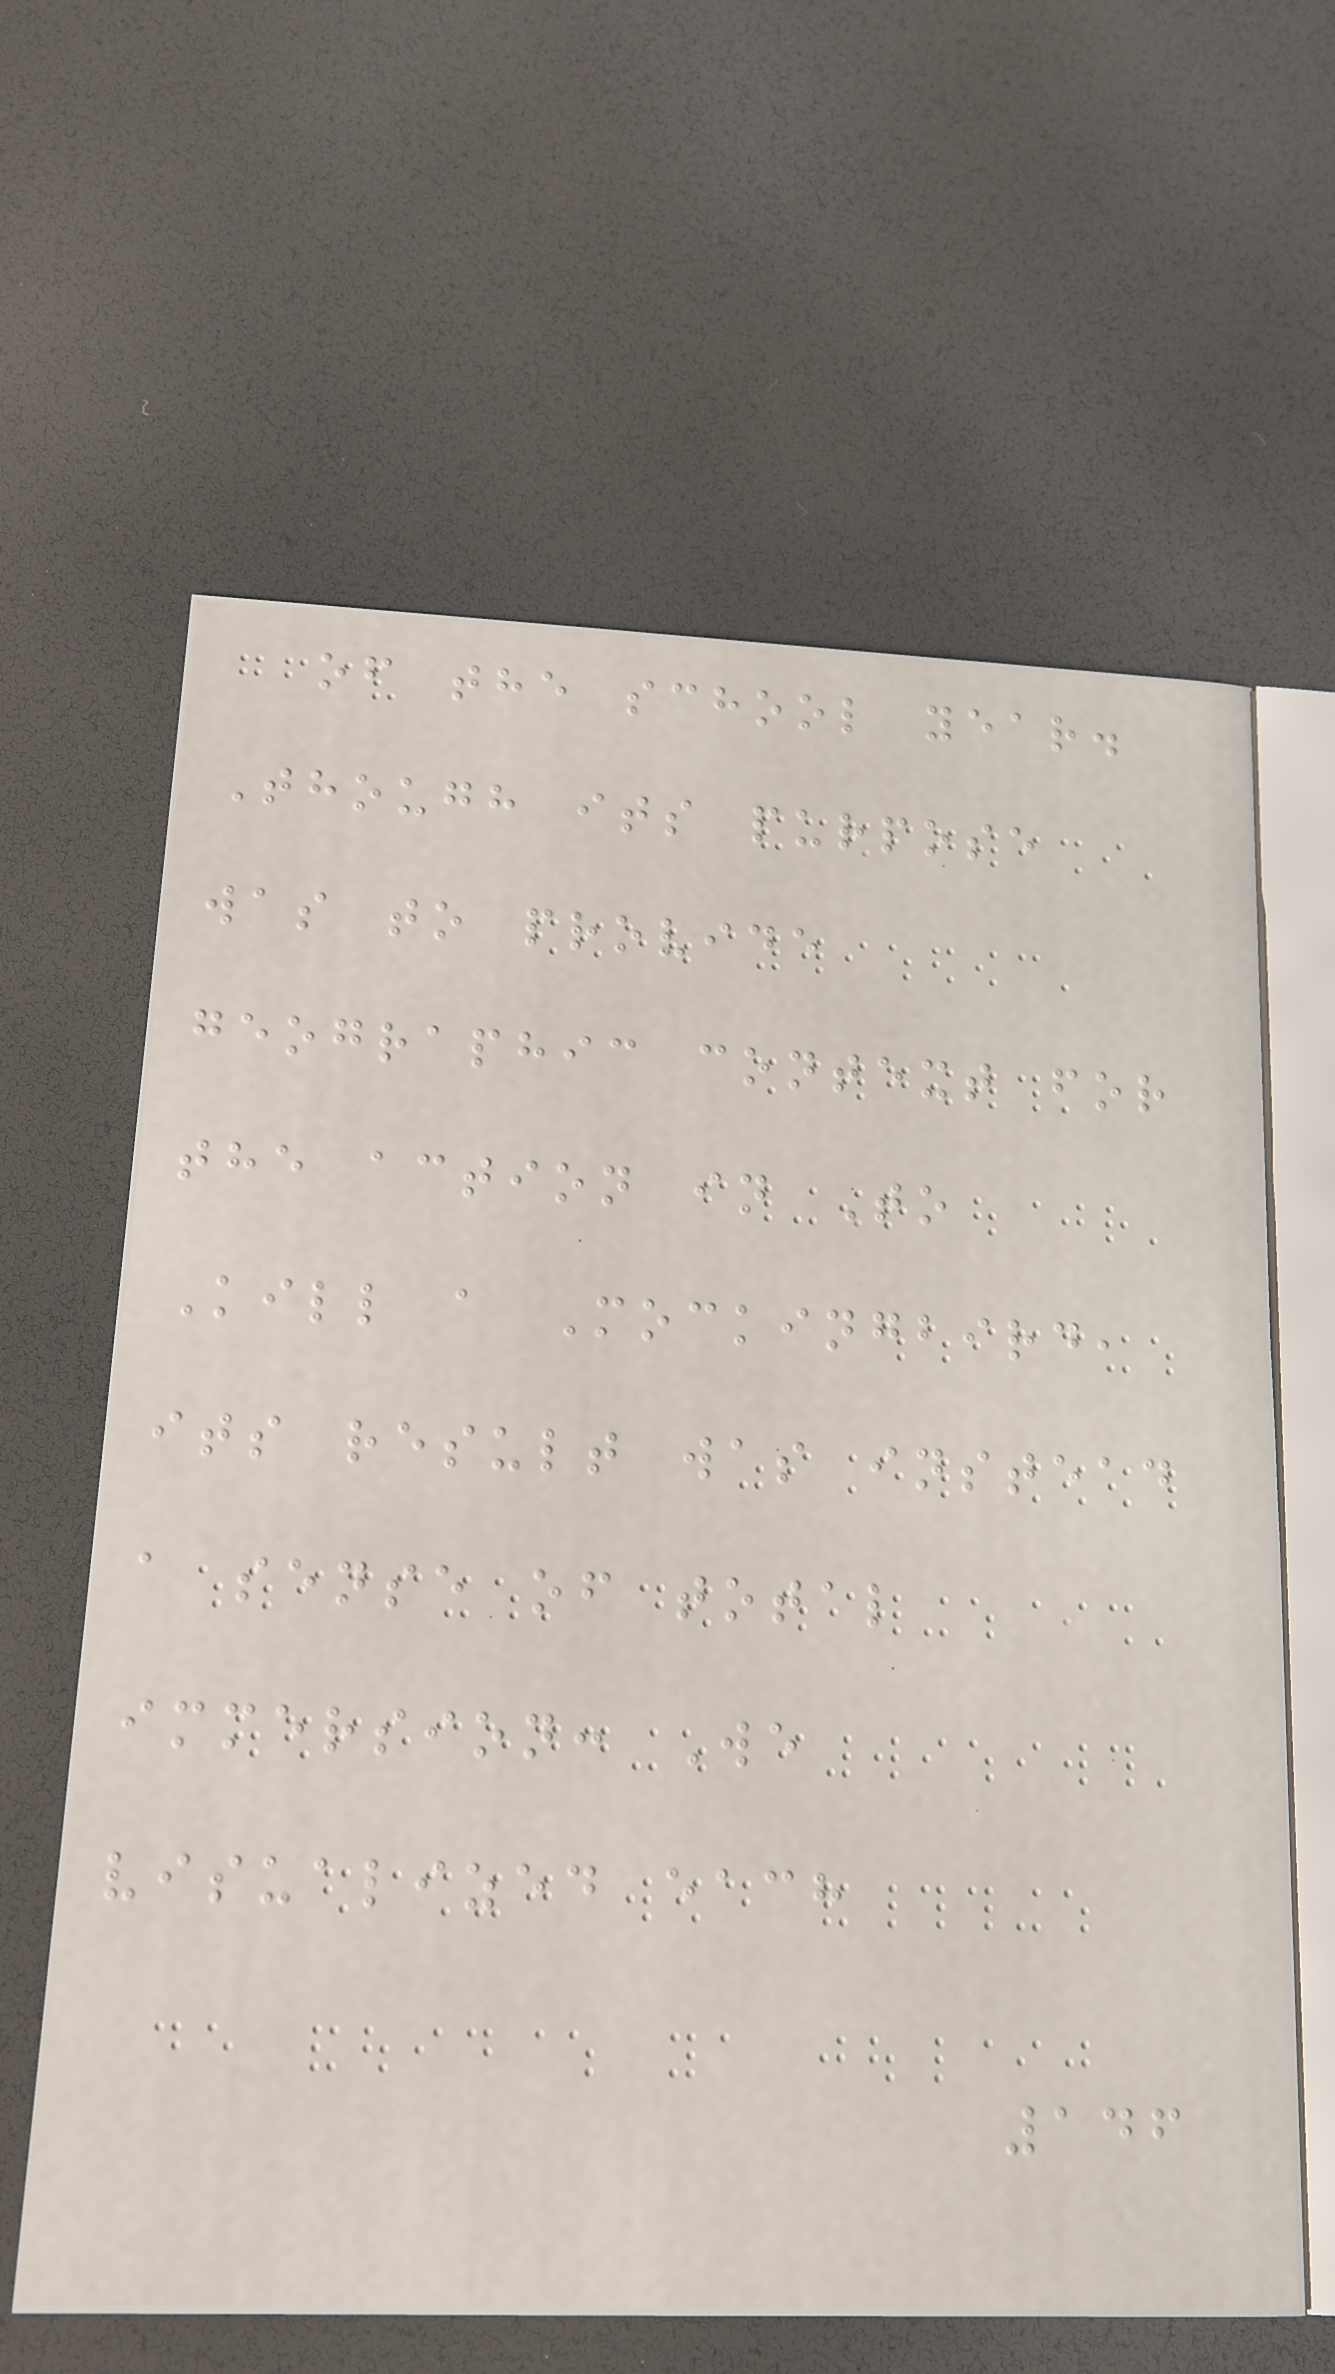of the school year.
Though its purpose
was to provide
geographic context for
the action in To
Kill a Mockingbird,
its result was instead
a sense of total
immersion: We
visualized each
146
